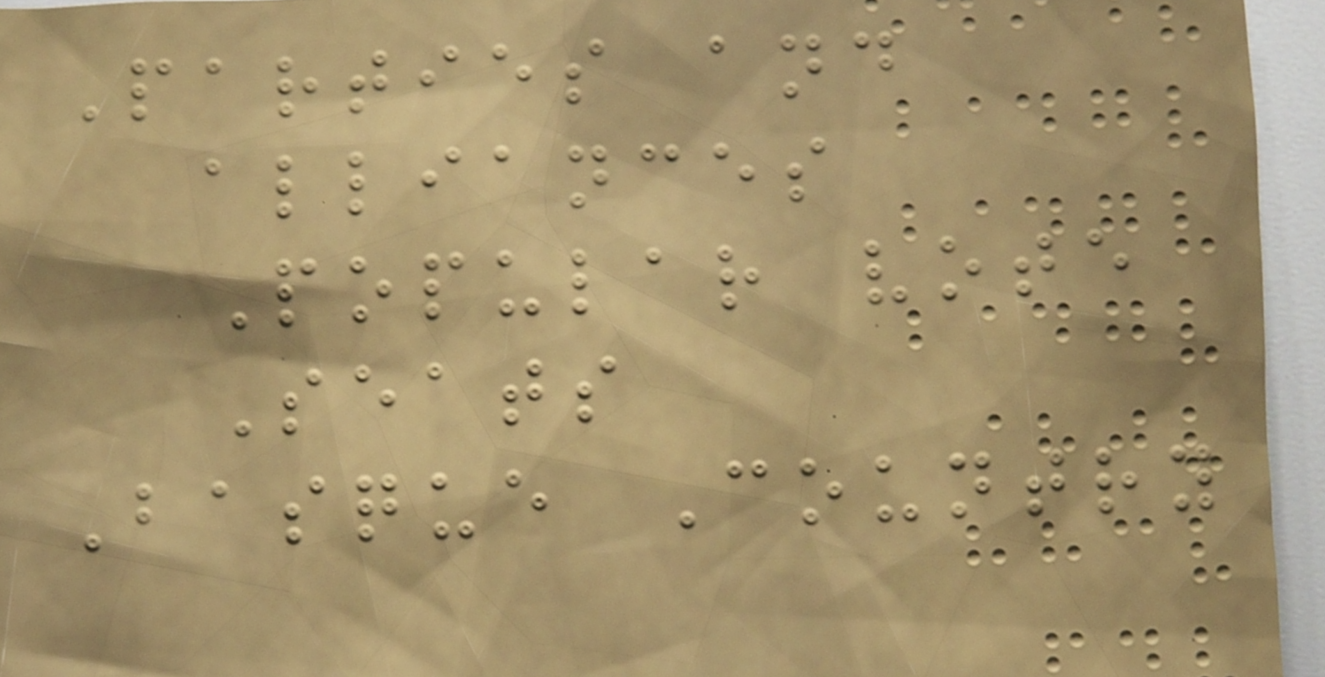Parties and
alliances
Popular vote
Seats
Basque Country
